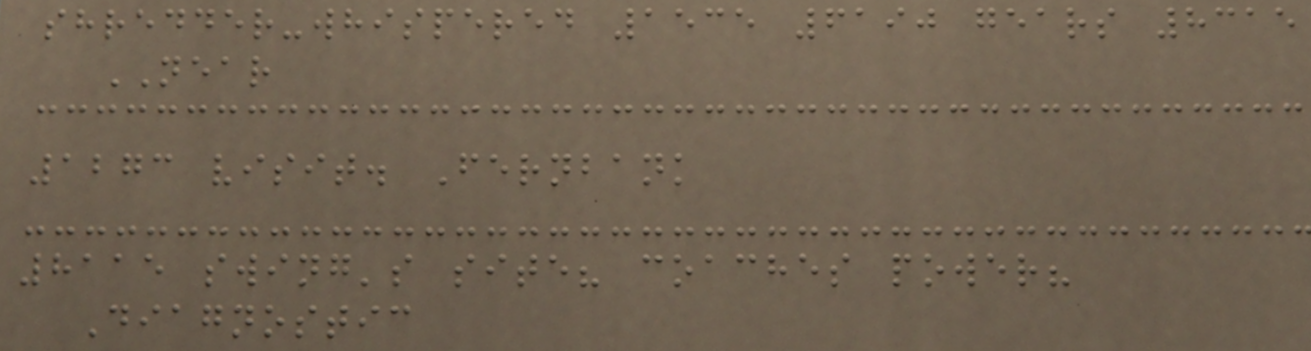shredder-whispered 1535 6190 gears 8315
NEAR
1273 visit. Fernbank
8115 swing's site? coaches power?
Diagnostic
